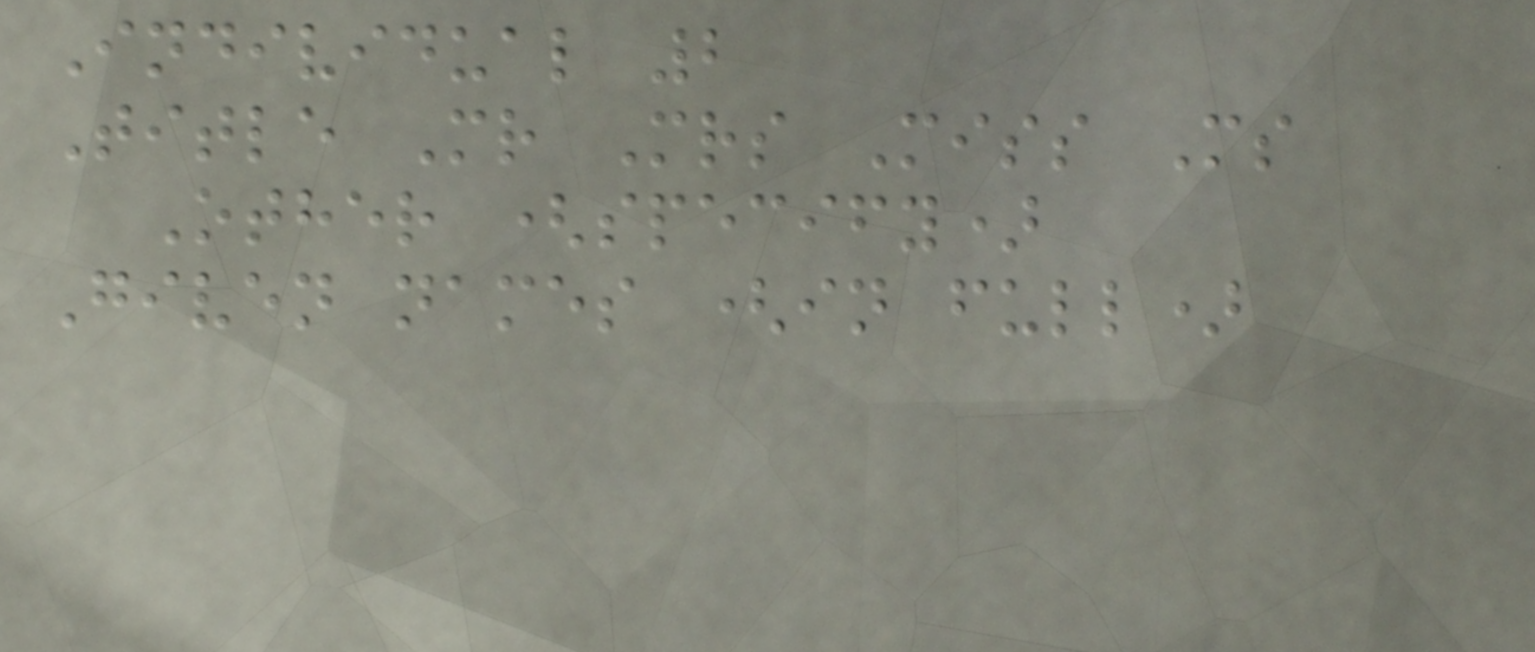Individual 2
Title Mr Mrs Miss Ms
Other (specify)
Given names (in full)
